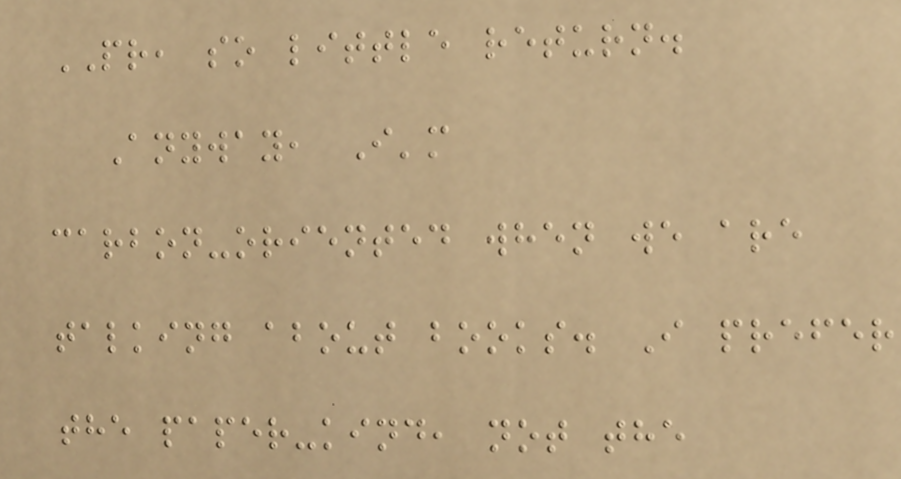PR, so little return.
Anyway, I'm
carbon-oriented when we are
talking about books. I prefer
the paper-kind, not the
